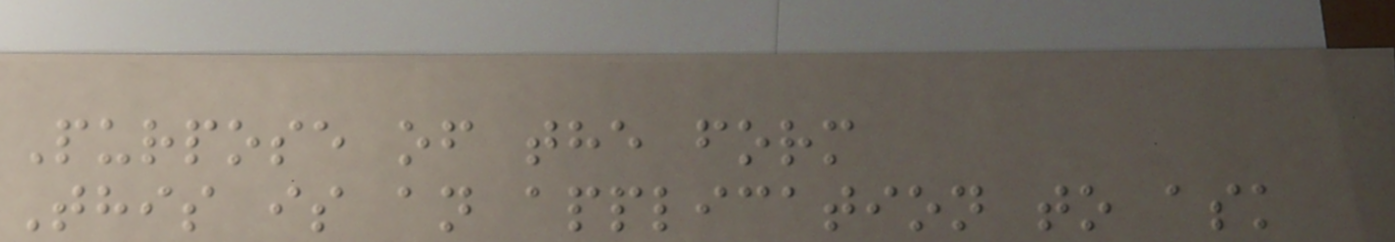Purpose of the form
This is an application to ask
